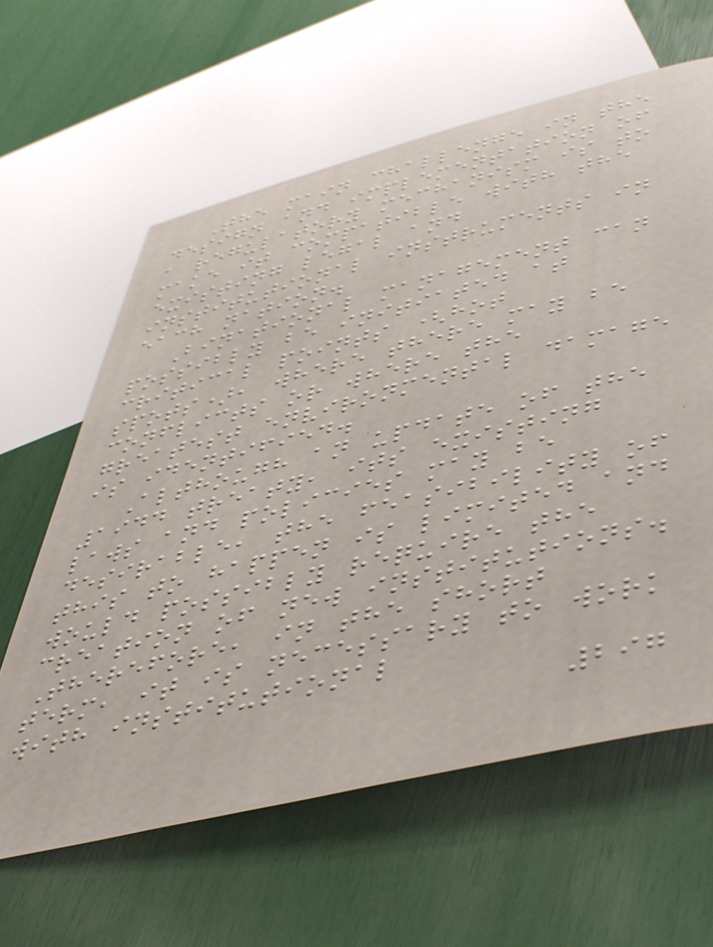The main challenge in the
design and implementation of
a regulatory mechanism is to
make it compatible with the
existing legal and
institutional instruments in
each nation.
Binational management can
possibly be initiated at
critical points (hot
spots), where there may be
conflicts or where the
greatest environmental damage
is identified.
Although an update of the
1944 treaty, its existing
laws and policies may be
desirable, the feasibility of
this to happen is limited and
would possibly require the
creation of new institutions.
Therefore, in the short
term, it is necessary to work
with institutional
297
